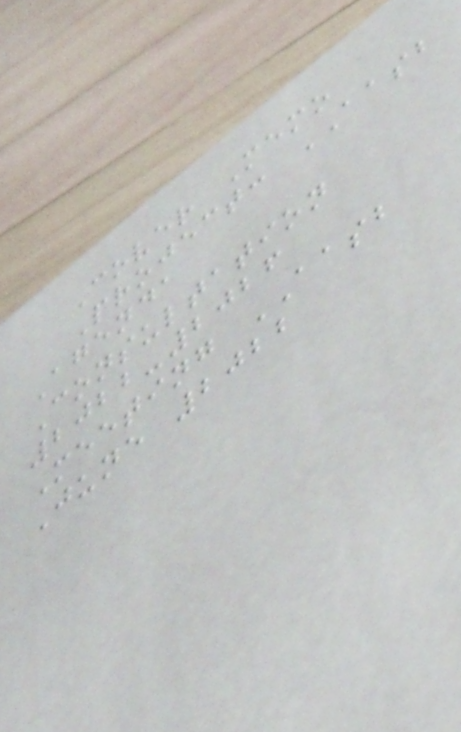Cover Memo
Project: AASB
Agenda
Consultation
2022-2026
Meeting AASB
June 2022
